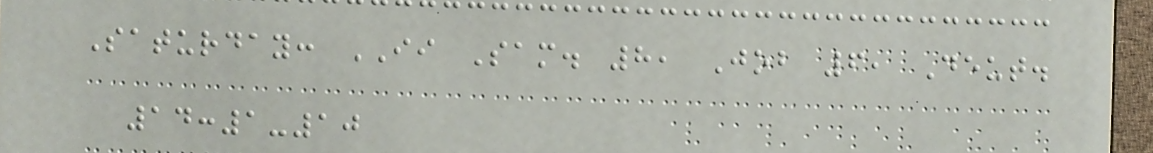Saturday: II Sam. 8, Job 6, Deut.
14:1-10
